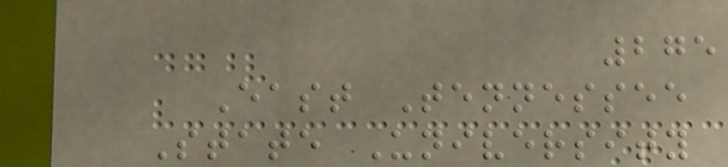275
East Tennessee
State University
